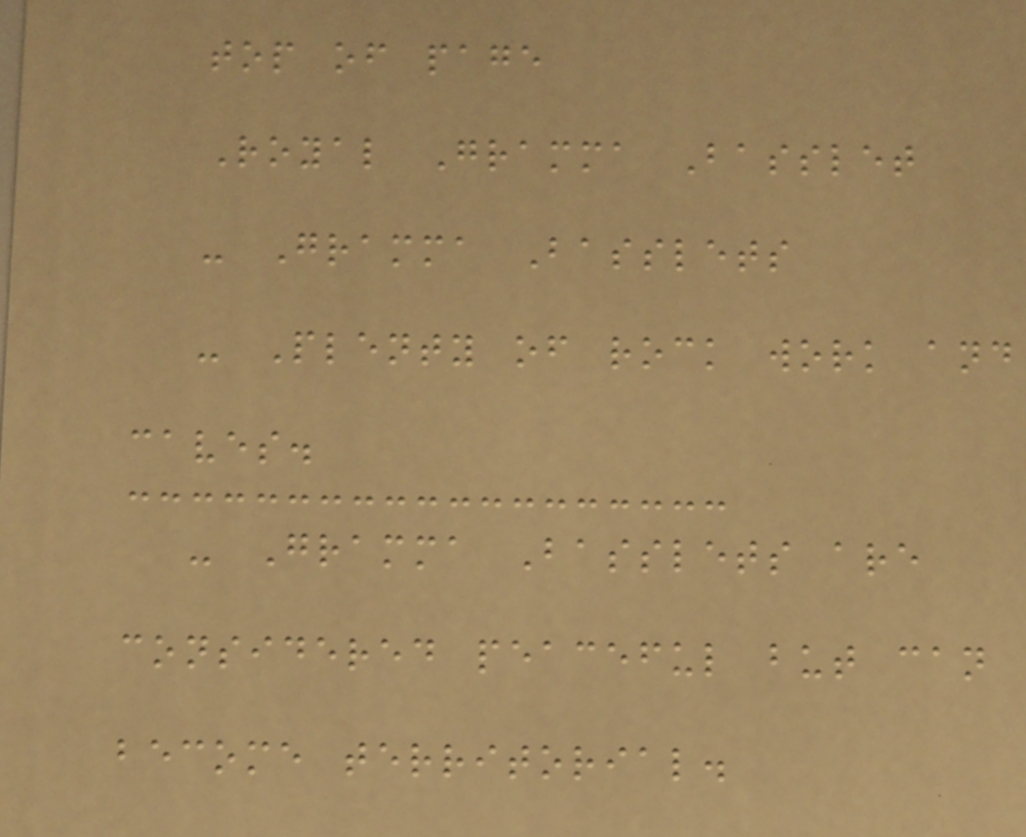top of page
Royal Gramma Basslet
- Gramma Basslets
- Plenty of rock work and
caves.
- Gramma Basslets are
considered peaceful but can
become territorial.
